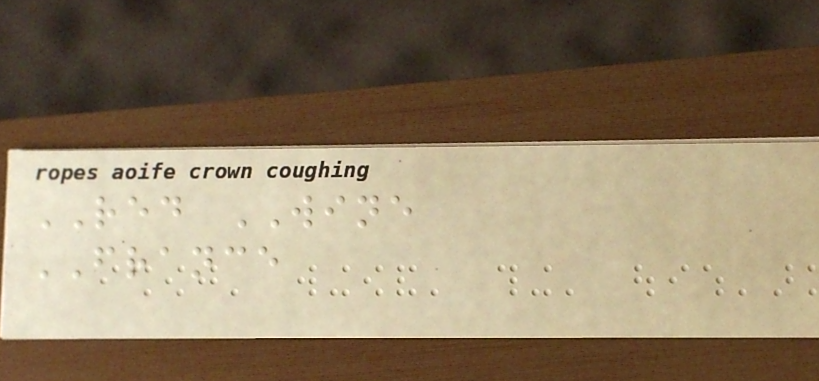RED WINE
FRANCE
